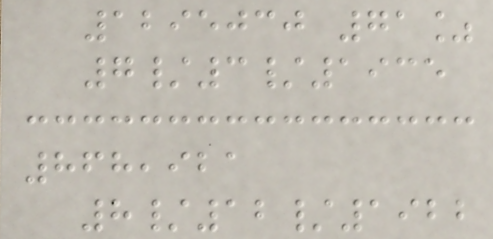1295030 71%
7/3/1935
868,921
8/12/1922
